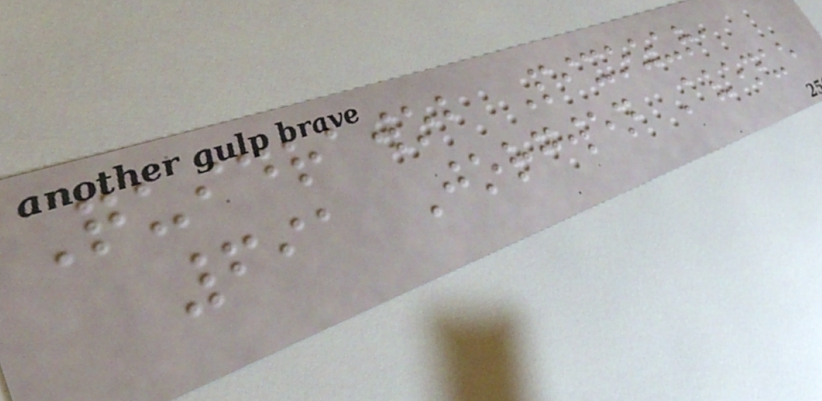Quidrawob Pixozur,
691 Jorgwen Avenue
